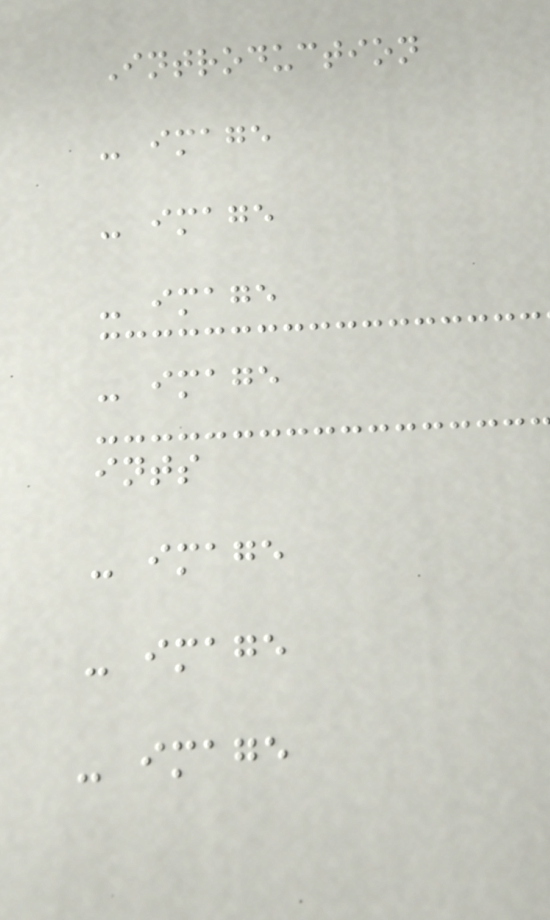Introduction
- image
- image
- image
- image
ints
- image
- image
- image
